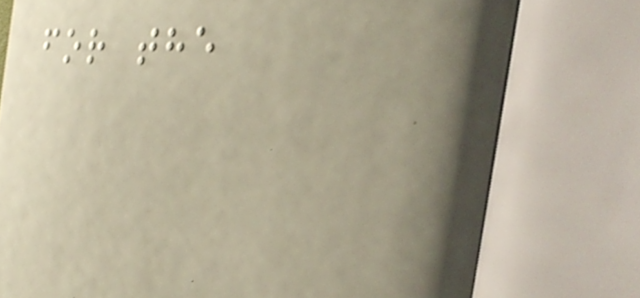for the
